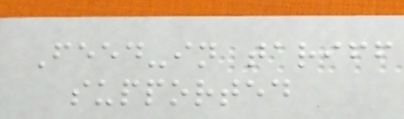Feed-in tariff
supported
